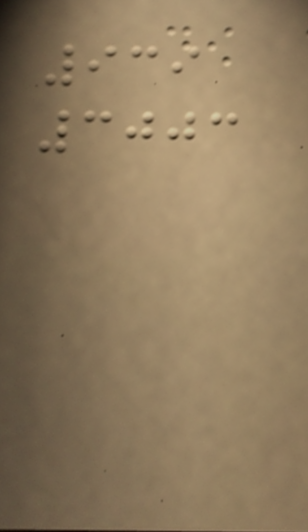939
3003
